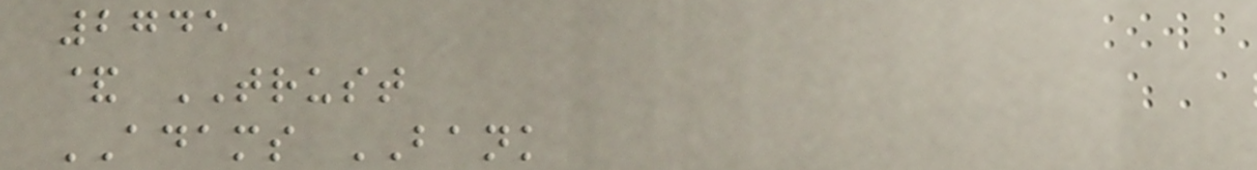2745
& TRUST
ADAMS BANK
